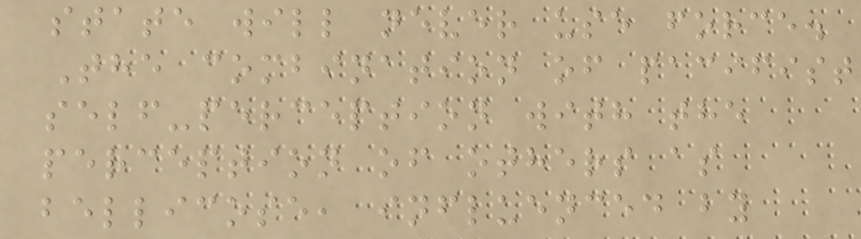state will never use force.
The combination of pacifist
self-perception with the
perception of others as
bellicose, influenced by
